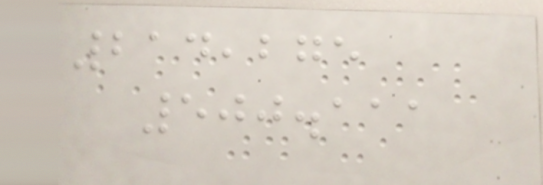214,275
500.111
